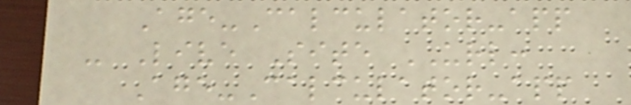Age-Calculator-app
- Live Site URL:
Age-Calculator-app
